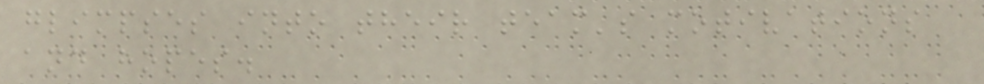glimpses into their team's motivations
and hopes.
